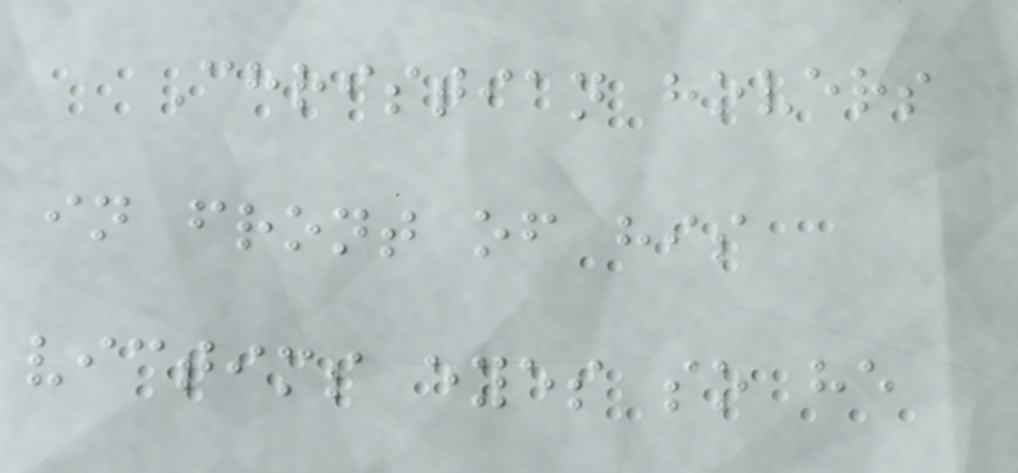Christian hovers
in front of his
victims eyes so he
